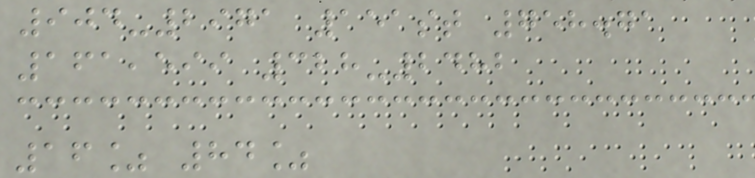904-2971 151st 758.71
161,599 328-2482
16% 84%
